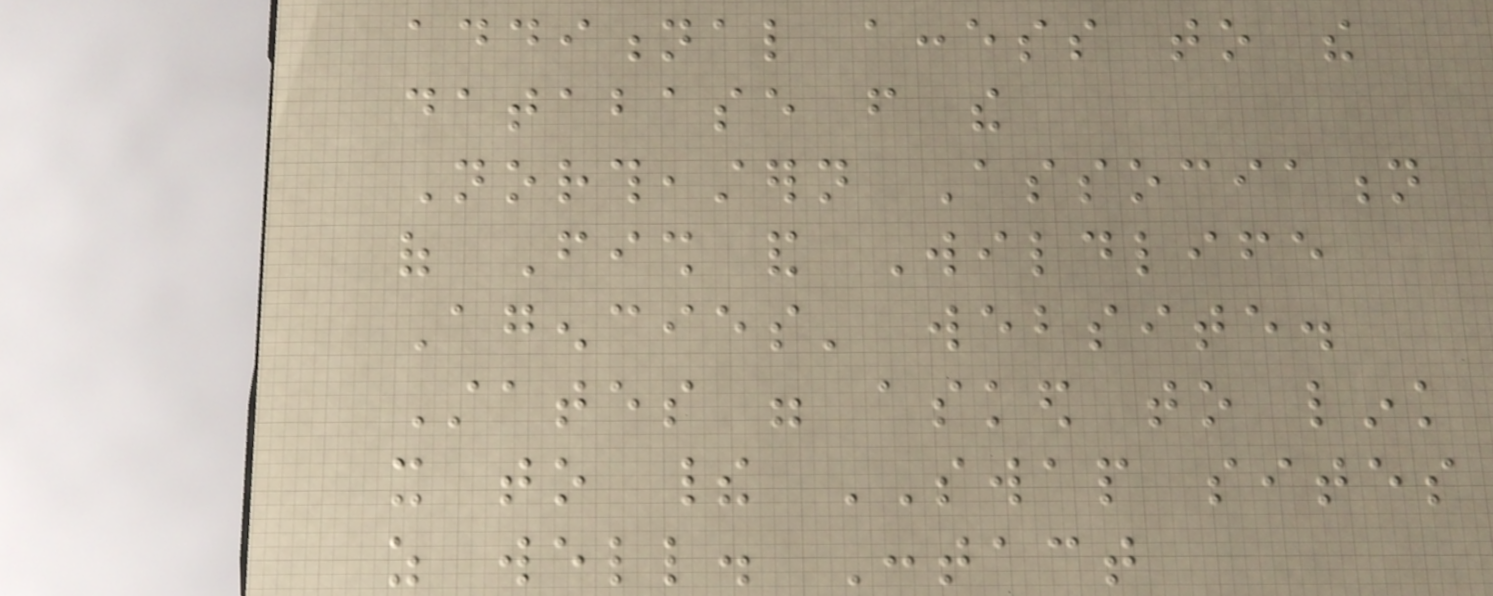additional access to the
database from the
Northeastern Association
of Fish and Wildlife
Agencies' website.
States were asked to link
it to their SWAP sites
as well. Contact
